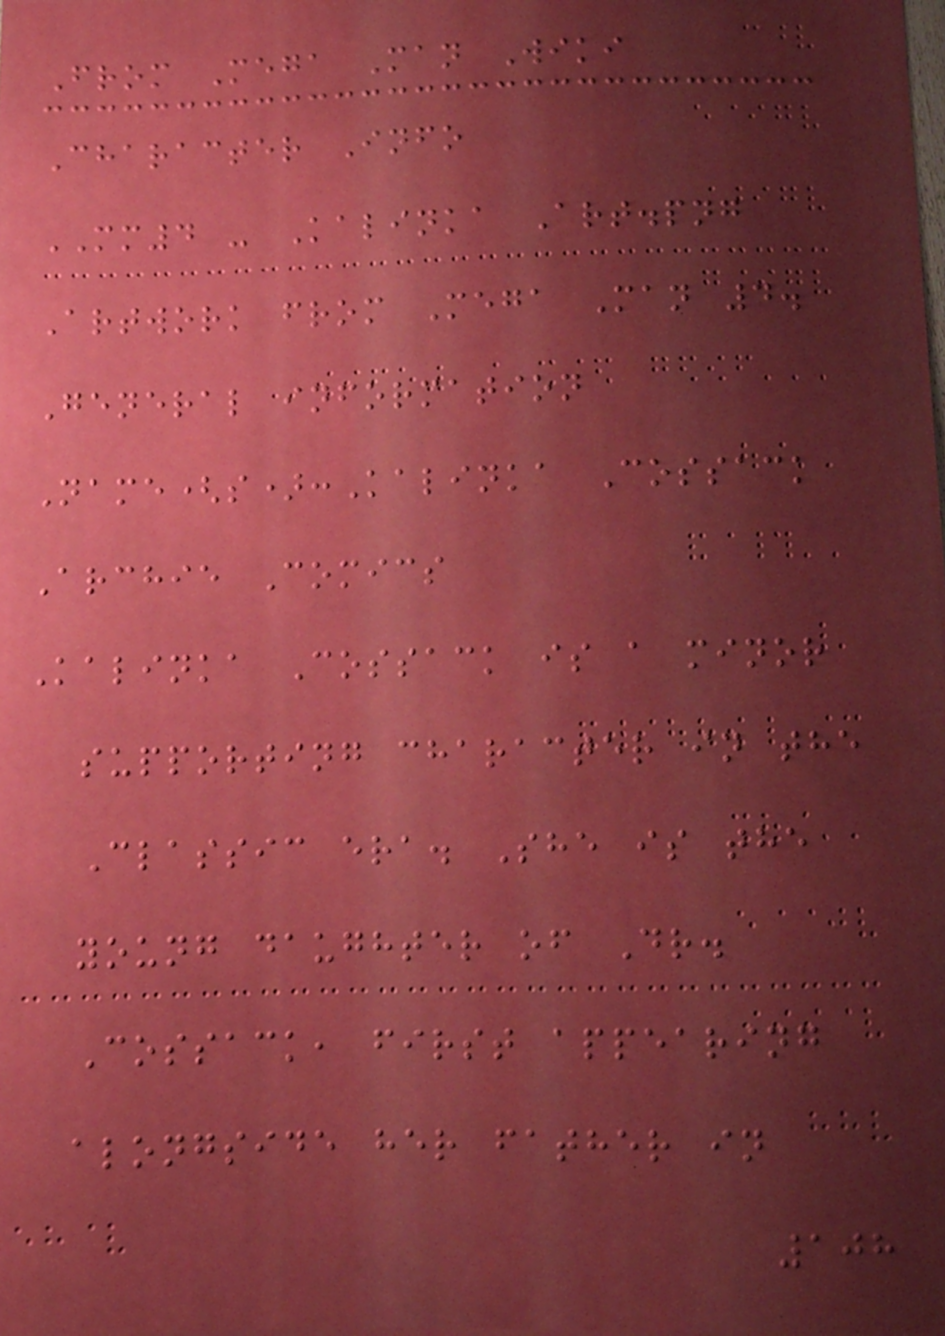From Mega Man Wiki
Character Info
MM4 - Kalinka Art.png
Artwork from Mega Man 4.
General information
Name(s):Kalinka Cossack
Archie Comics
Kalinka Cossack is a minor
supporting character in the
Classic era. She is the
young daughter of Dr.
Cossack, first appearing
alongside her father in
108
